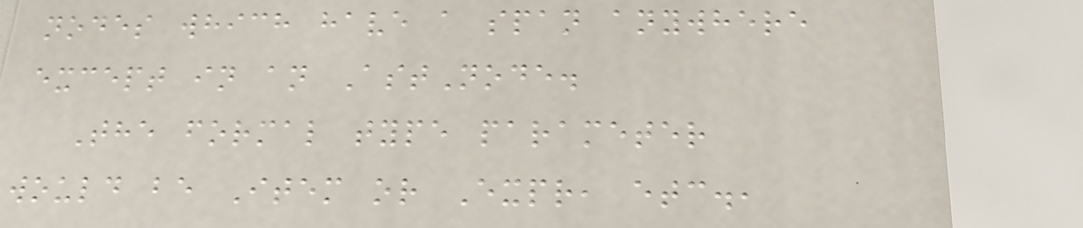nodes which have a span anywhere
except in an AstNode.
The formal type parameter
would be Item or Expr, etc.,
